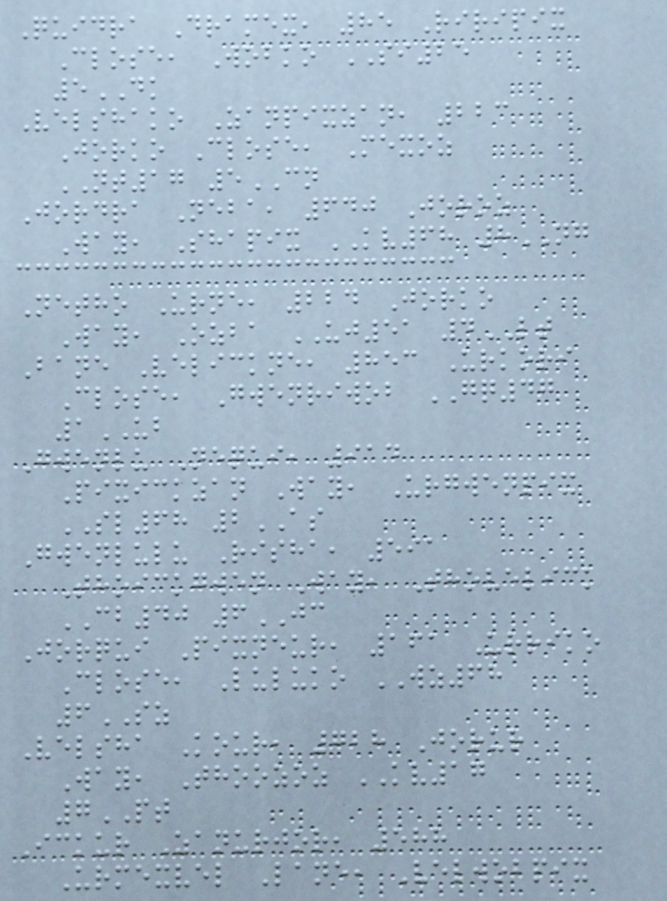Quidra Dramex, 85 Riripix
Close, Wobko SI25
5DK
Velshako Zanpixzan, 223
Jorko Close, Mexoz
NT17 5CN
Jordra Neba, 640 Joroz
Way, Shapix KV68 8NG
Netho Urne, 224 Jorko
Way, Ozba UJ51 4LT
Bane Velickne, 853 Urkori
Close, Gwenriwob GQ47
1UB
Gwenlu Nequi, 914
Pixickzan Way, Urgwenpix
SL68 2AS
Gwenlulu Risha, 591
Thoickgwen Way, Thovelick
CB40 6JC
Jorqui Pixneur, 161 Urriko
Close, Luluko WZ68
6SZ
Velsha Kour, 728 Jorur
Way, Thoozoz KV17
7PT
Ickur Zanurjor, 588
Urmexvel Lane, Velwobpix
